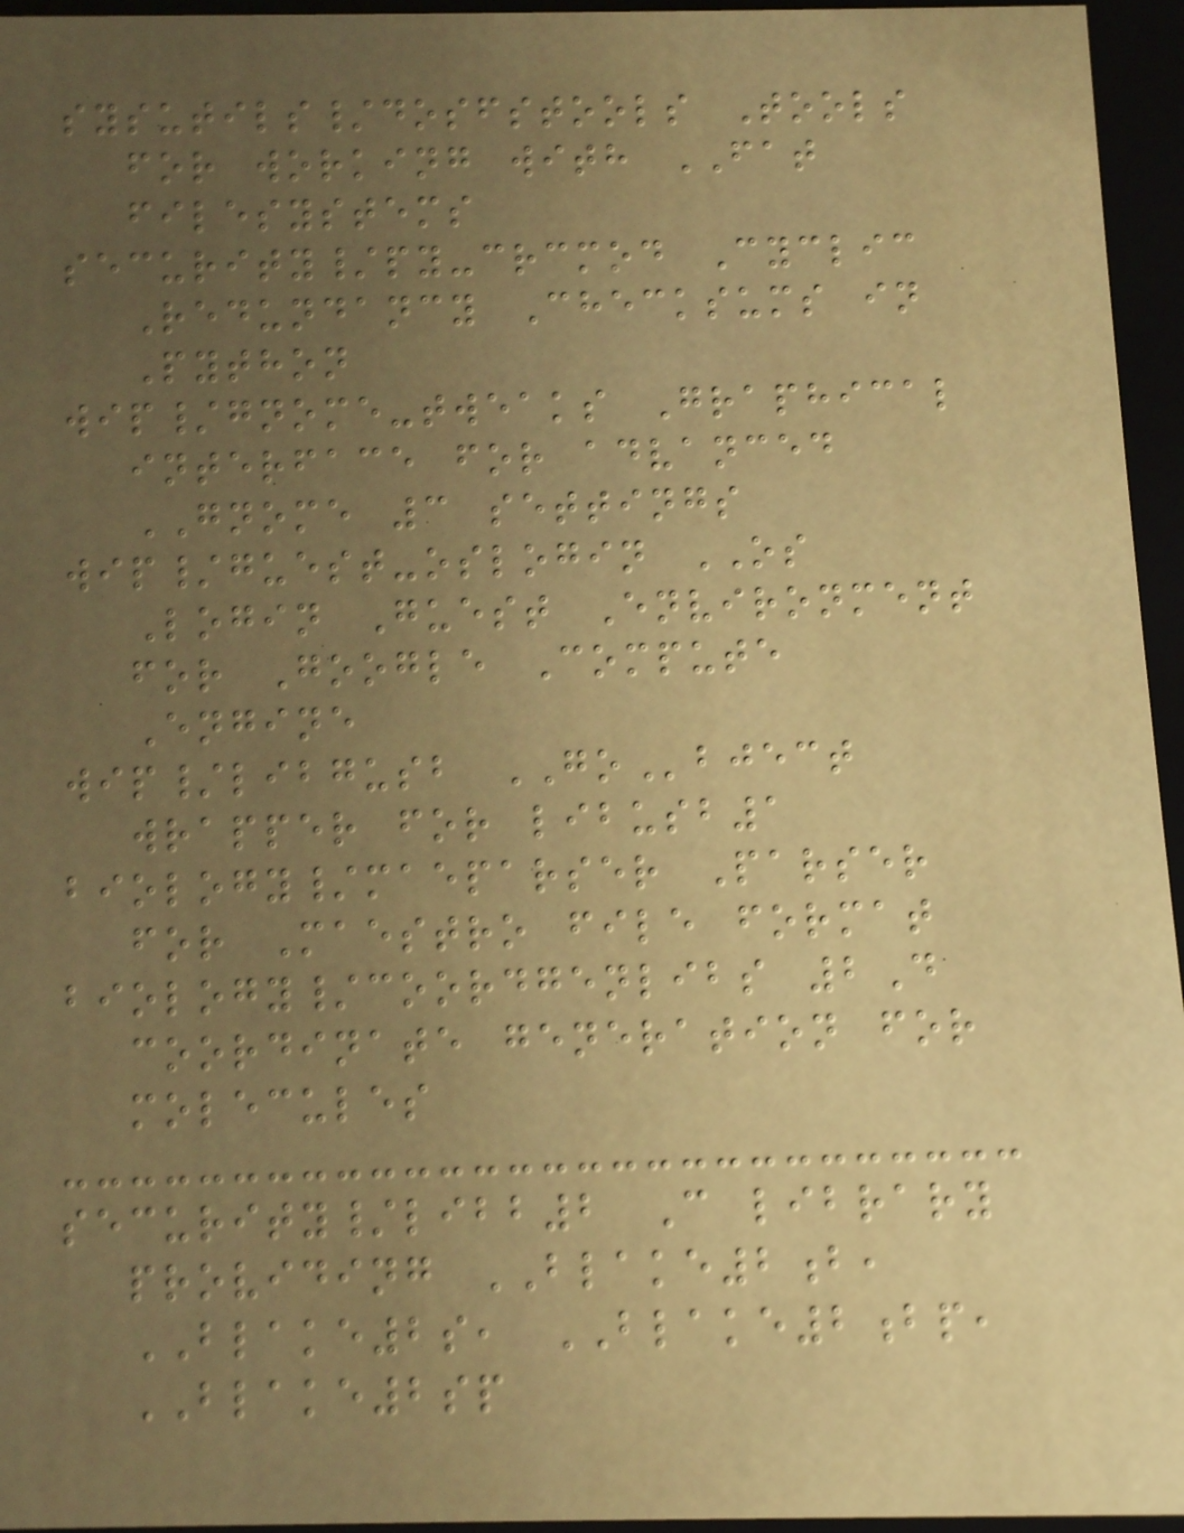sysutils/dosfstools Tools
for working with FAT
filesystems
security/py-crcmod Cyclic
Redundancy Checksums in
Python
wip/gnome-tweaks Graphical
interface for advanced
GNOME 3 settings
wip/guest-oslogin OS
Login Guest Environment
for Google Compute
Engine
wip/libgusb GObject
wrapper for libusb1
biology/maeparser Parser
for Maestro file format
biology/coordgenlibs 2D
coordinate generation for
molecules
security/libb2 C library
providing BLAKE2b,
BLAKE2s, BLAKE2bp,
BLAKE2sp
